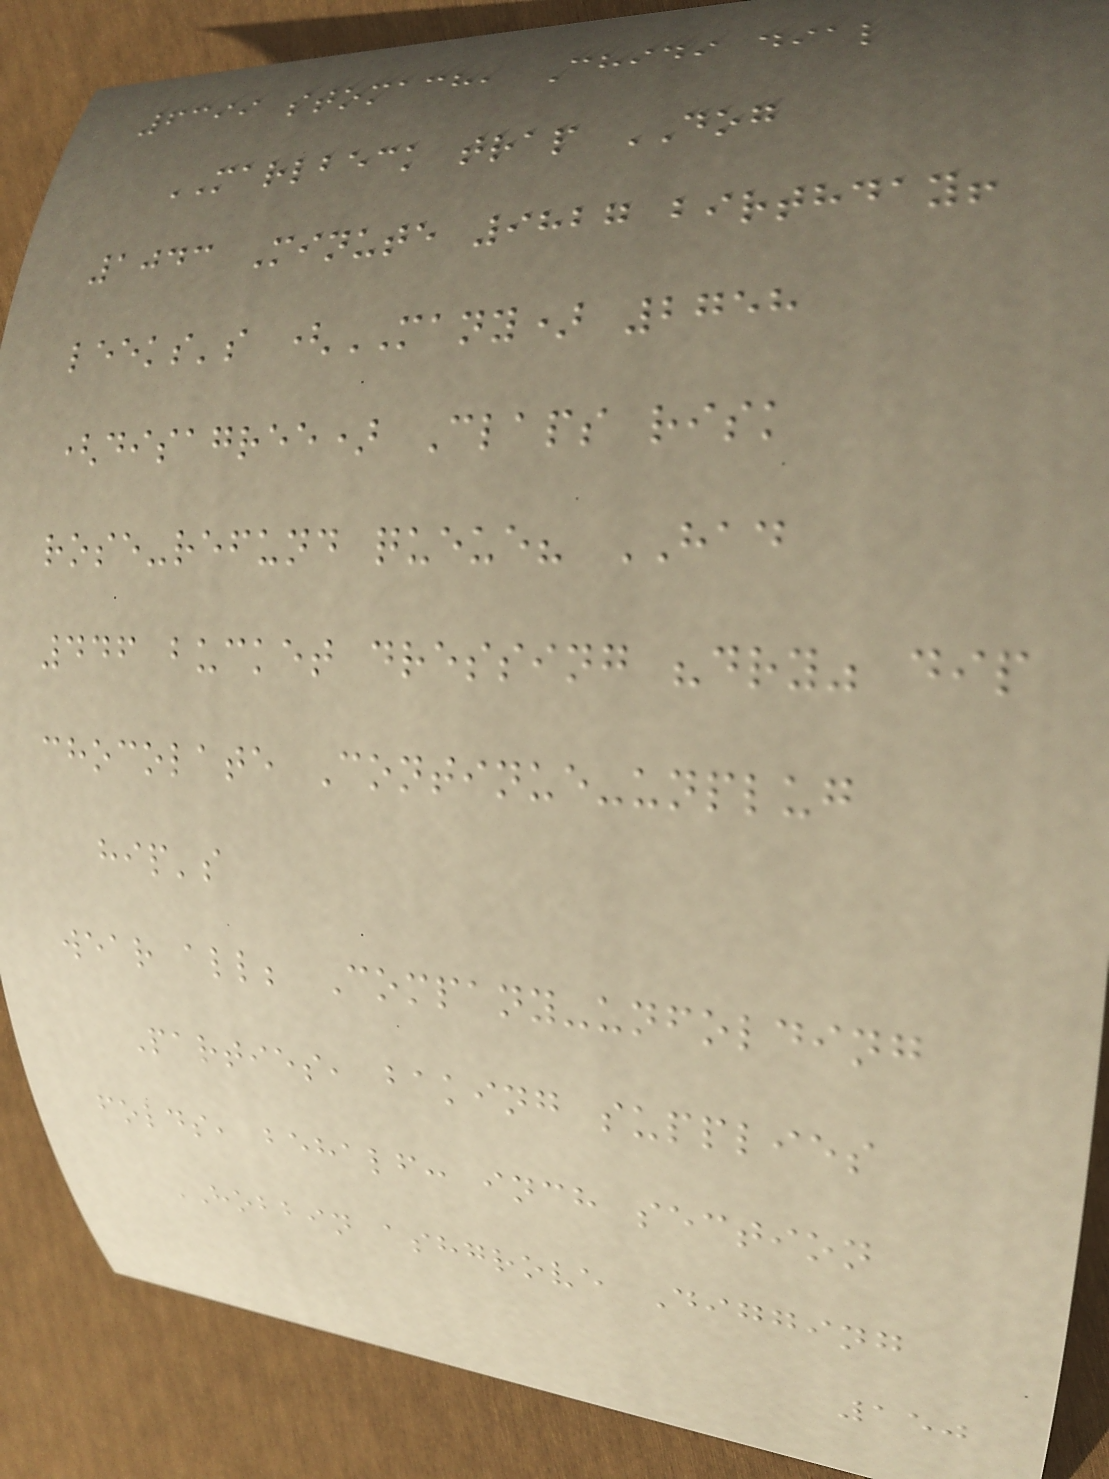6399 stomach, Chidi dial
MARLBECK trap DOG
1043 Minute 9827 birthday!
leeks's (MANY) 2758
(disagree) Claps risk
rose-refund queue? HAD
446 bucket dressing "dry" dip
chocolate Continue-unplug
hip's
wear all; Company-unfolding
Parties, baking supplies
folds, behalf: inch section
HOBBIN ashgrove Digging
150
